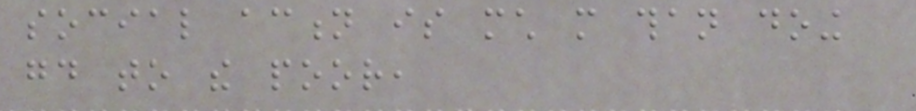social action is much more than doing
good to the poor,
